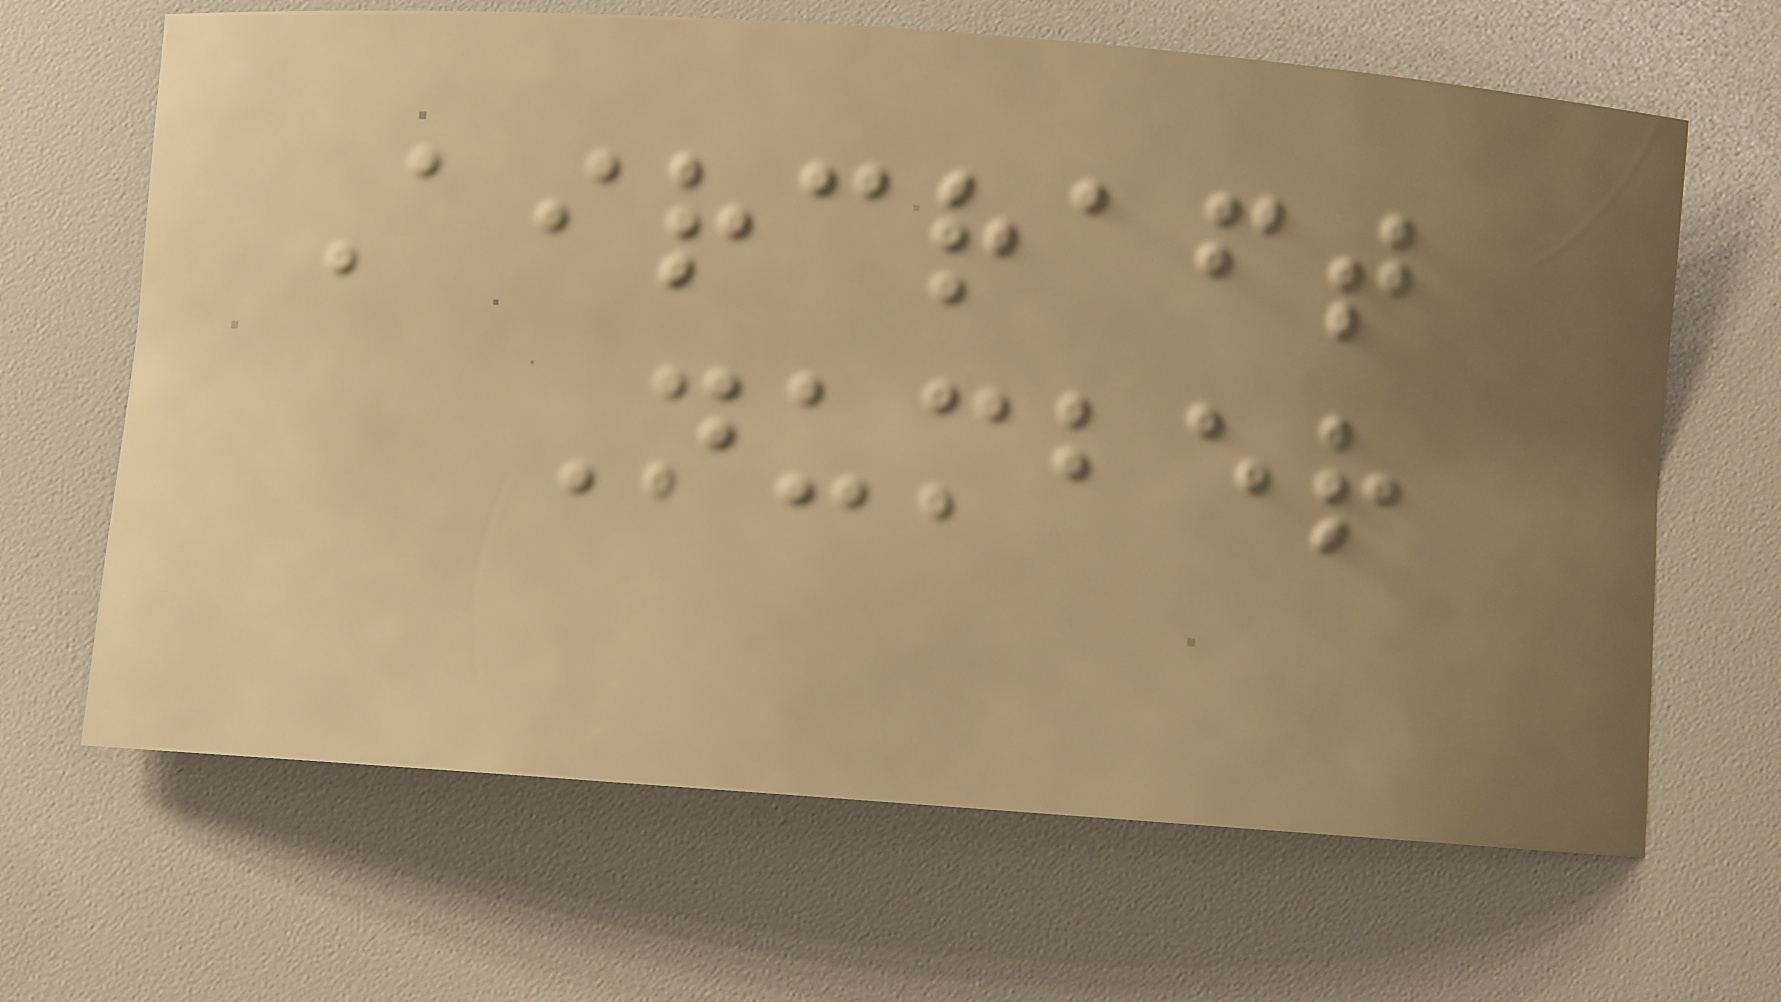Aircraft
Number
